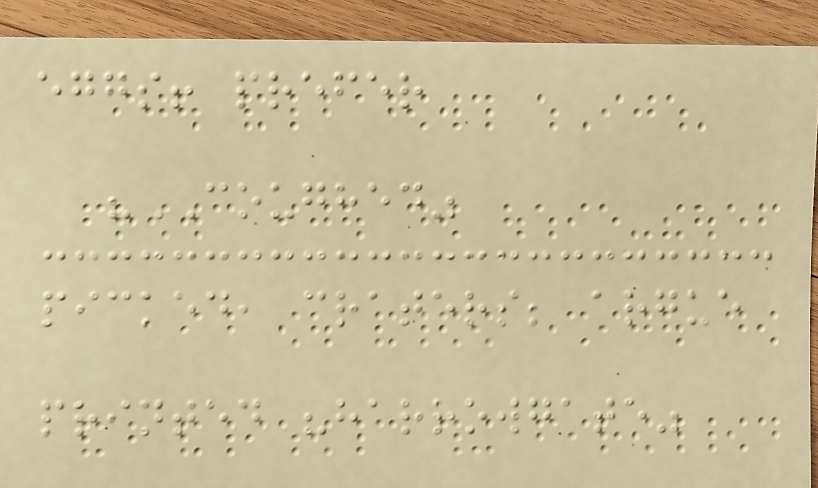eggs! prefer
"COUGHED"
picked, craters; argue
printed "harrowgate"
